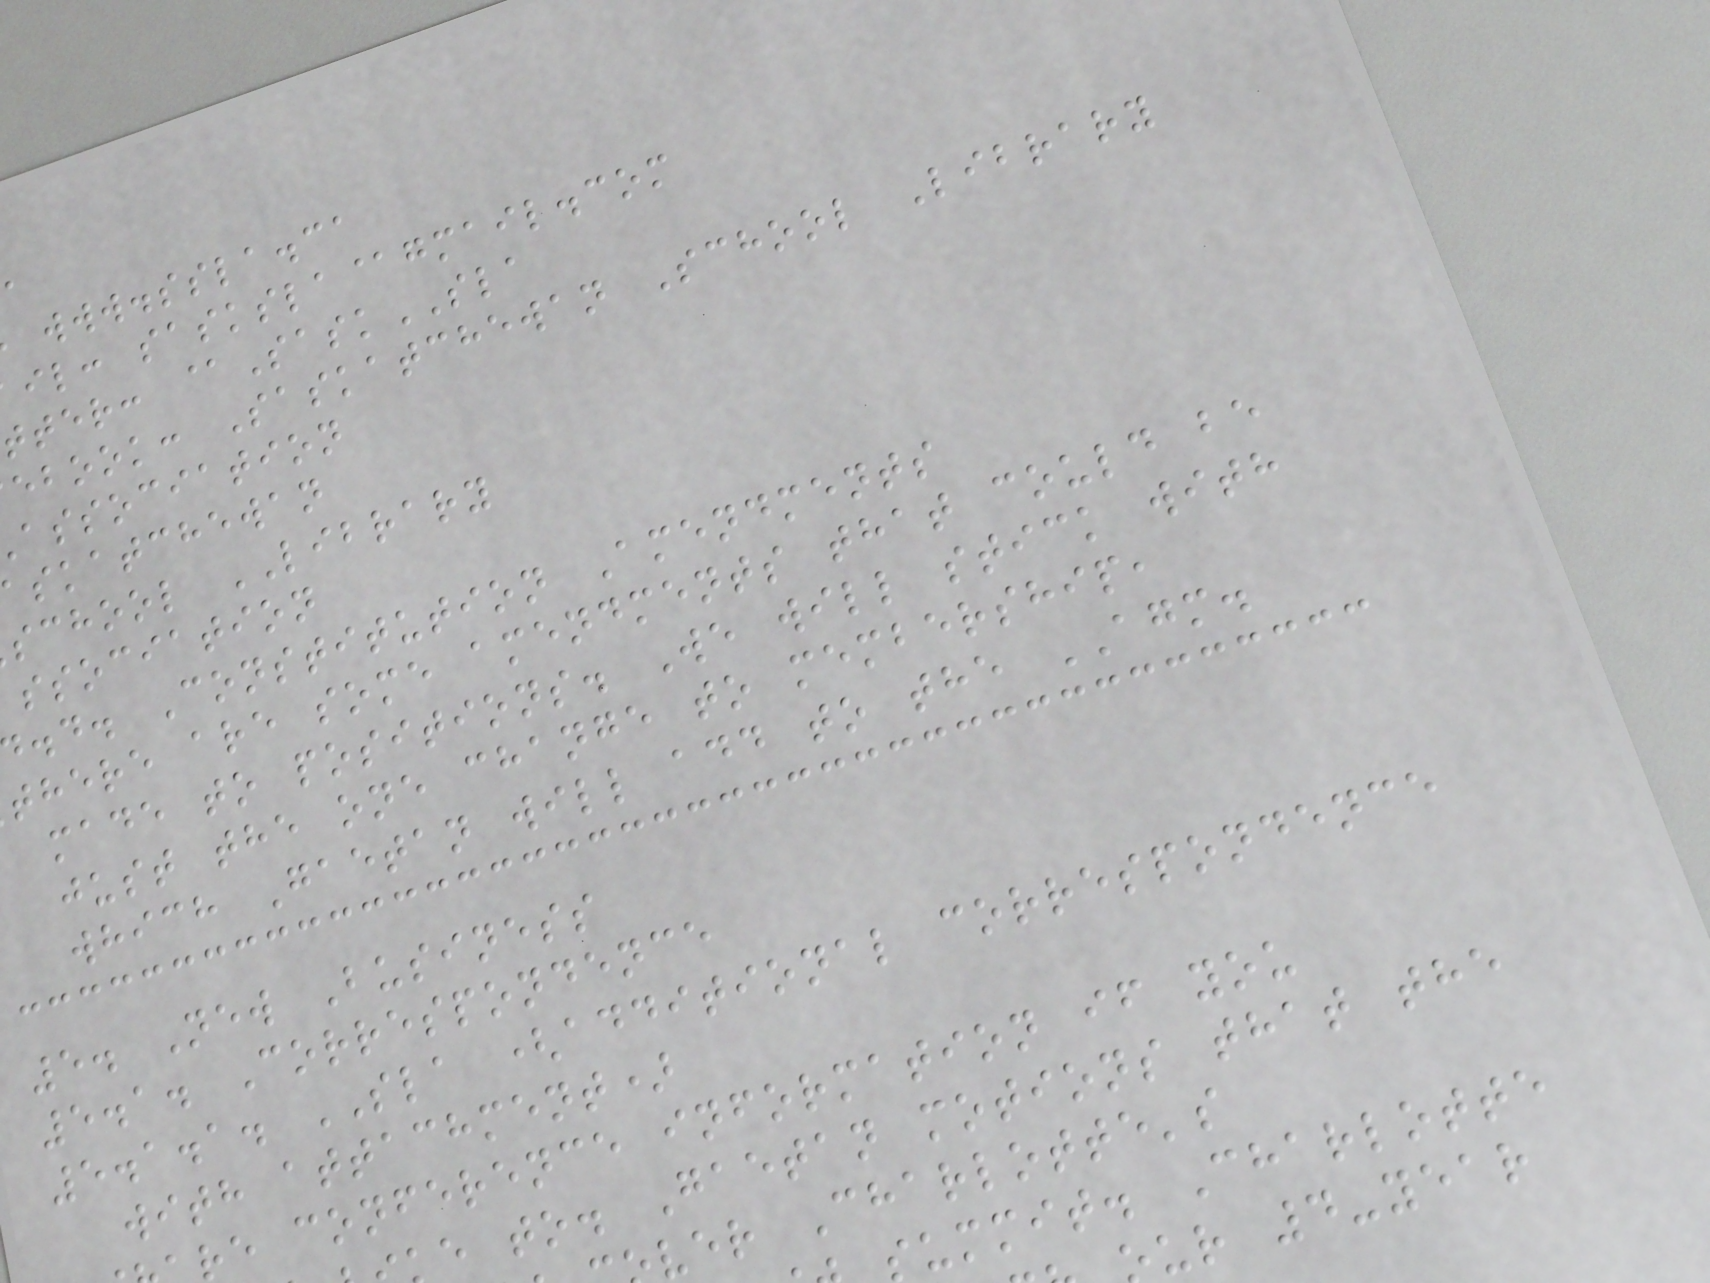www.ssla.ca
il: sasksla@gmail.com
tter: @SaskSLA
ebook: Saskatchewan School Library
association
askatchewan
school LIBRARY
ssociation
.d. Constitution Amendments
there are some amendments that could be
made to positions. We will stick with
just the one change to membership,
which Gaetan will add to the AGM.
5. New Business
5.1. Correspondence
5.1.1. SLA (additional correspondence
with attachment)
re conference information if you
e to. Gaetan motions that the
ver Charlotte's
summit. Charlotte
ur 4-year
